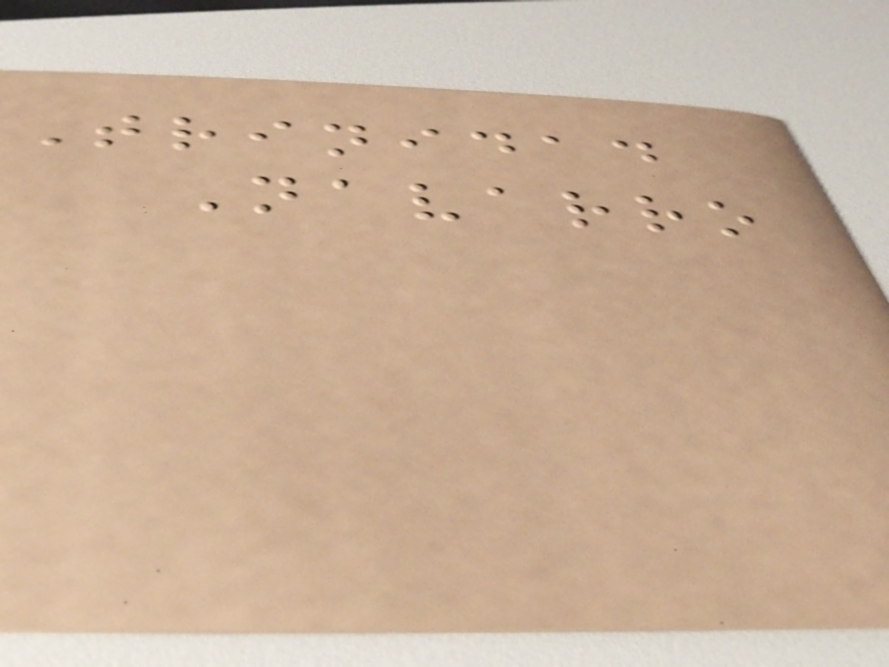Trinidad
Navarro
